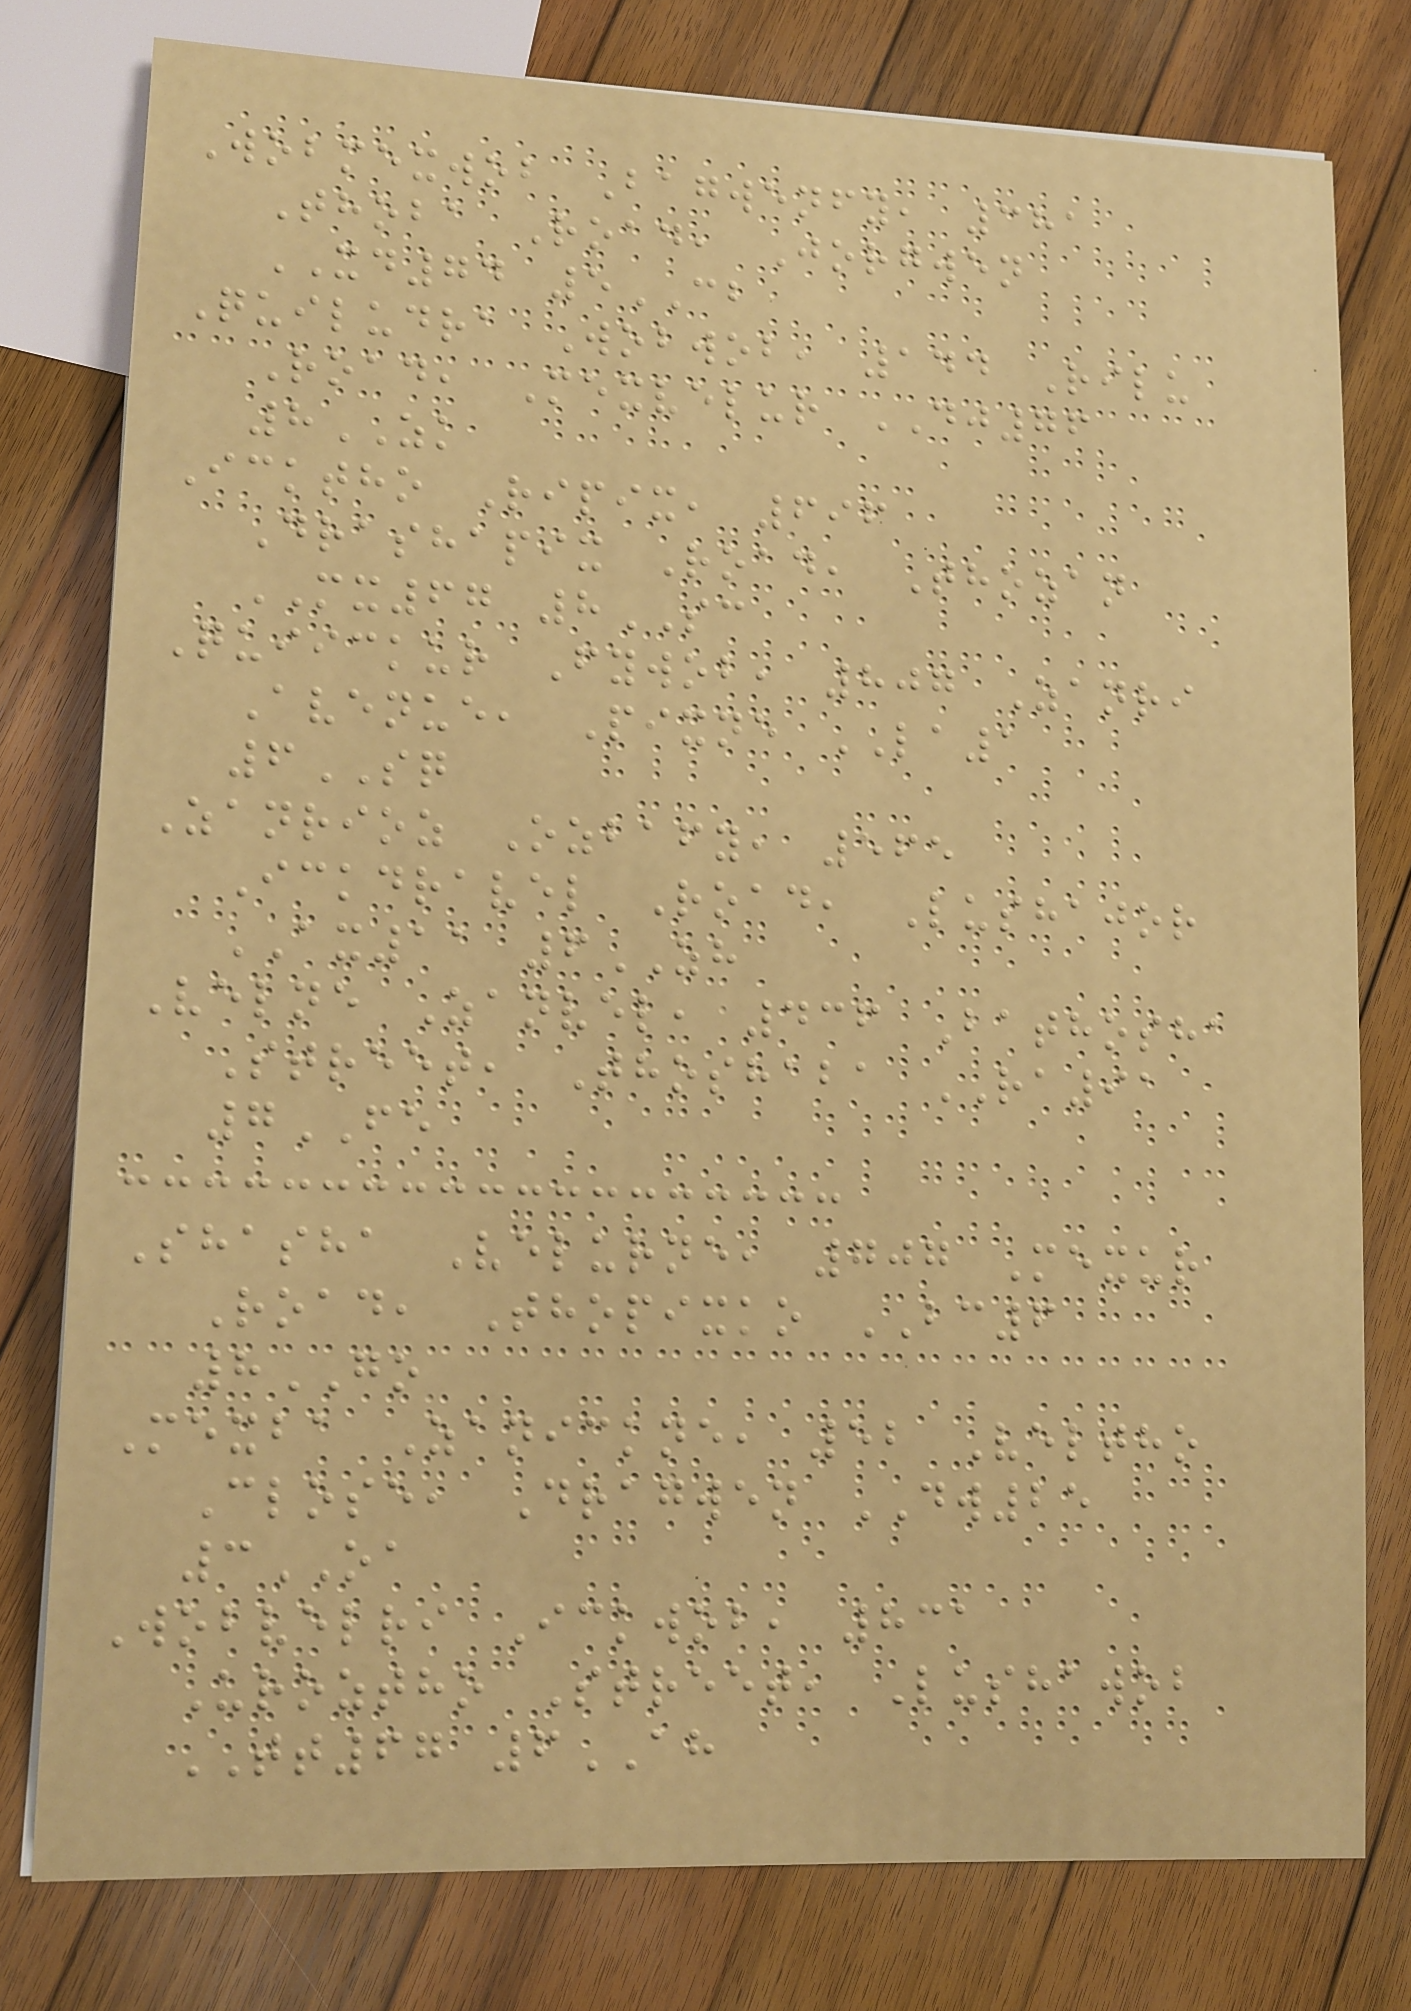Wobmexwob Bagwenfy, 381
Thoba Road, Jorgwen
XD74 5CB
Quiludra Wobwob, 144 Rilu
Road, Mexvelur DJ76
8ZK
Icktho Ripix, 696
Drashapix Road, Thozan
MX67 8SC
Quiickur Fywob, 807 Zanri
Avenue, Pixne LA1
6SQ
Zanrioz Ozbafy, 565
Ickdravel Road, Lushajor
AX11 6ZH
Velne Zanvel, 436 Bathosha
Street, Thoshaba RA91
7FE
Shasha Velurne, 707 Mexur
Road, Thopixko BC6
8GO
Mexba Zanickne, 52 Veltho
Close, Dragwen DW25
3OA
Wobvelri Ickwob, 831
Uroztho Street, Lushawob
TT67 6AH
